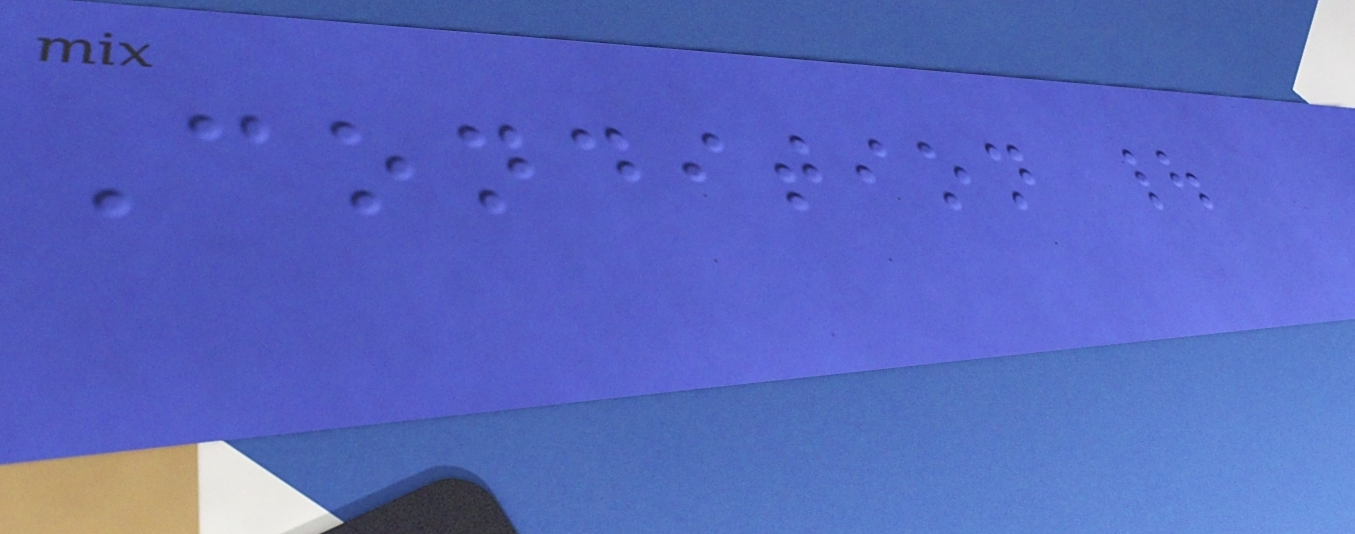Condition |
